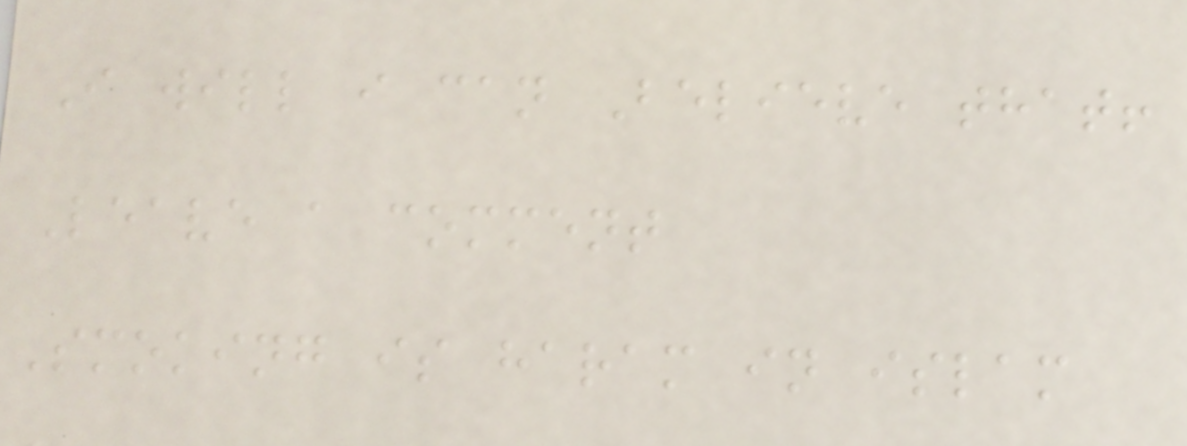I will i can Believe that!
Leave a comment
Smoking is haram in islam
